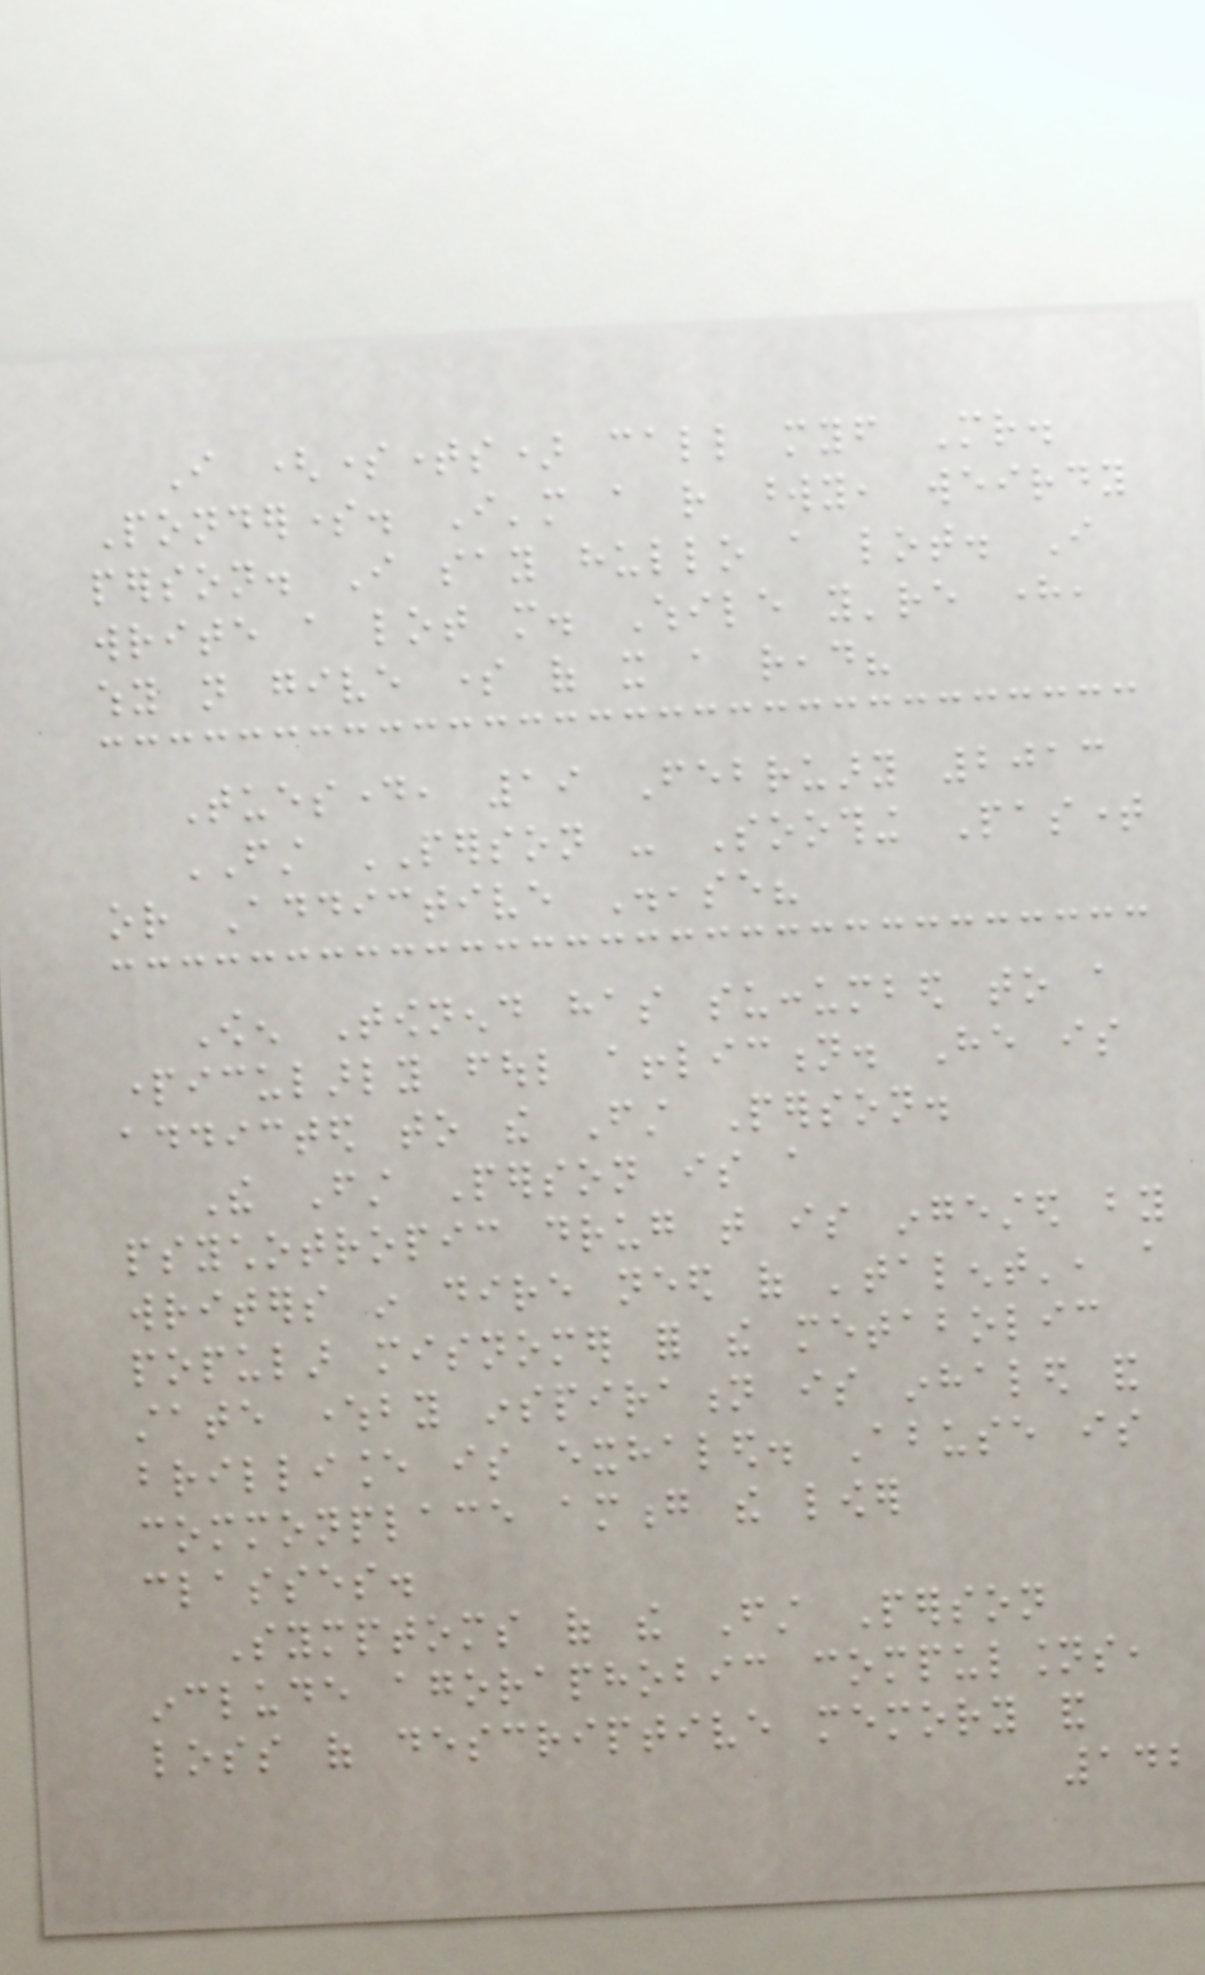I (sometimes) call myself Mr.
Pondersome. I'm a rather wordy, weirdy
person. I say hullo a lot. I
write a lot more. While you're here,
why not give some of it a read?
Tuesday, 19 February 2013
FIRST PERSON - Soothing Pastime
or Addictive Disease?
Owen Townend has succumbed to a
particularly foul affliction. He is
addicted to the First Person.
The First Person is a
psychotropic drug that is ingested by
writers in dire need of 'talent', a
popular misnomer for the metabolic
state whereby inspiration is inhaled and
brilliance is exhaled. Abuse is
commonplace among the lower
classes.
Symptoms of the First Person
include agoraphobic compulsions,
loss of descriptive memory and
142
